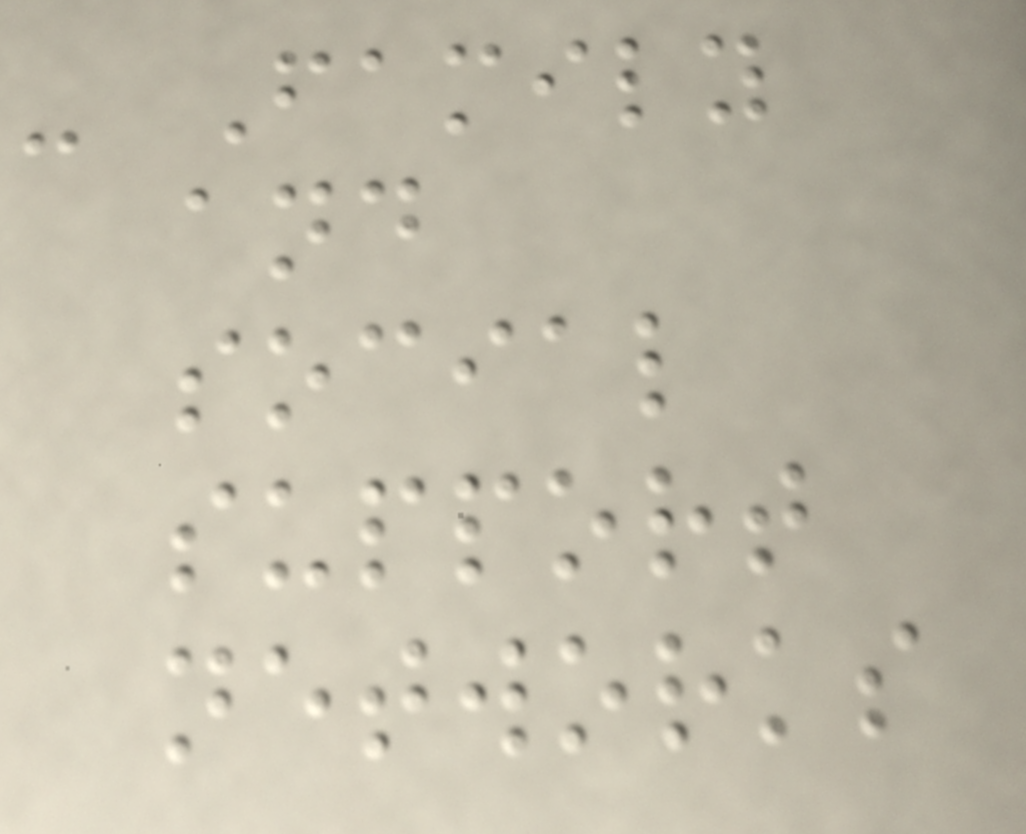- Family
and
social
support
networks
